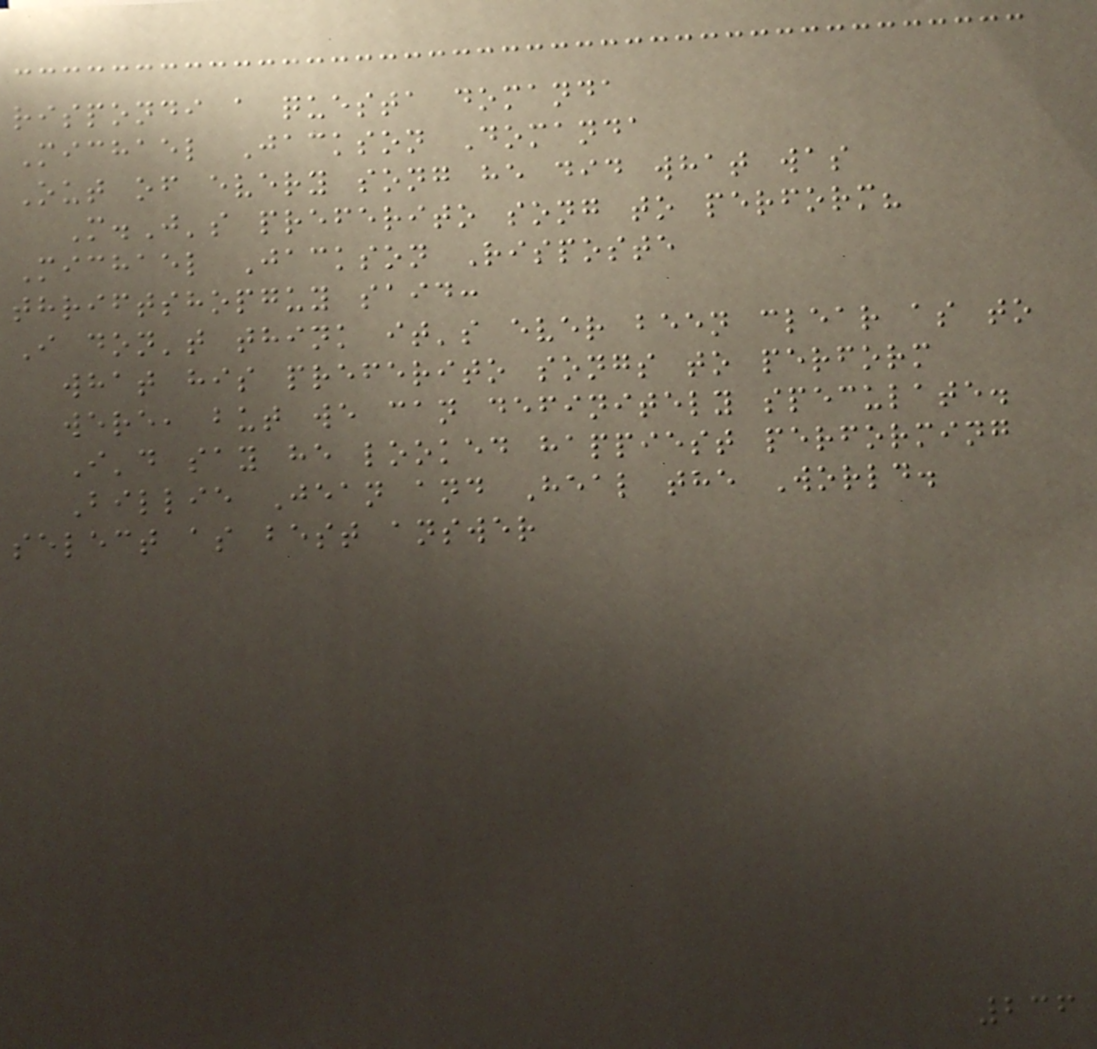rispondi a questa domanda
Michael Jackson Domanda
Out of every song he did what was
M.J's preferito song to perform?
Michael Jackson Risposte
thriftshopguy said:
I don't think it's ever been clear as to
what his preferito songs to perform
were, but we can definitely speculate.
I'd say he looked happiest performing
Billie Jean and Heal the World.
select as best answer
236
